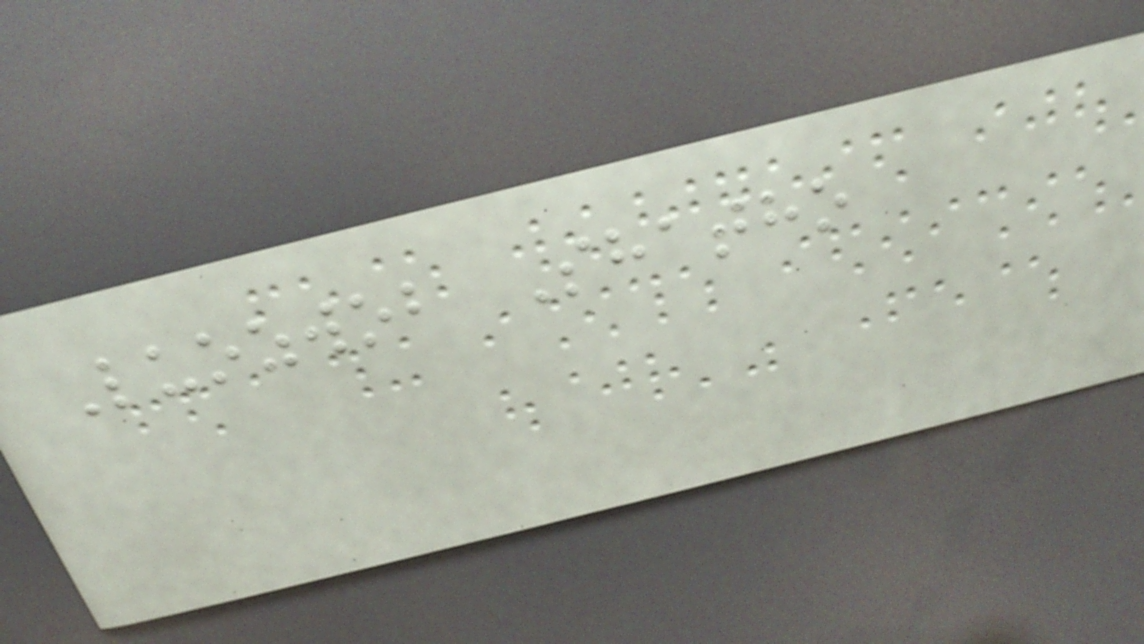Luozwob Shatho
